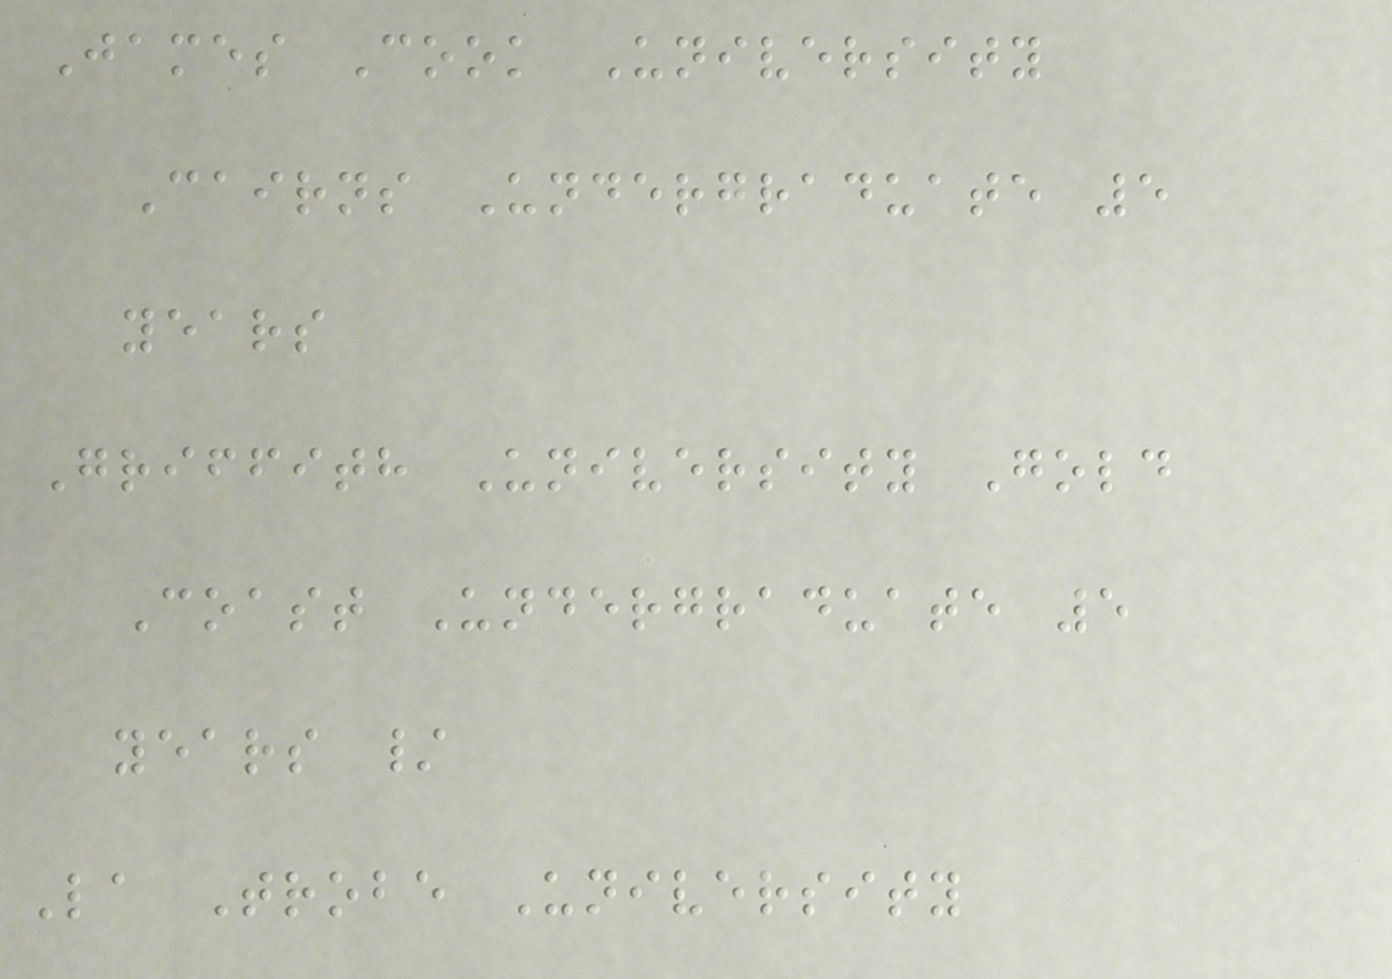James Cook University
Cairns Undergraduate 5
years
Griffith University Gold
Coast Undergraduate 5
years /
La Trobe University
